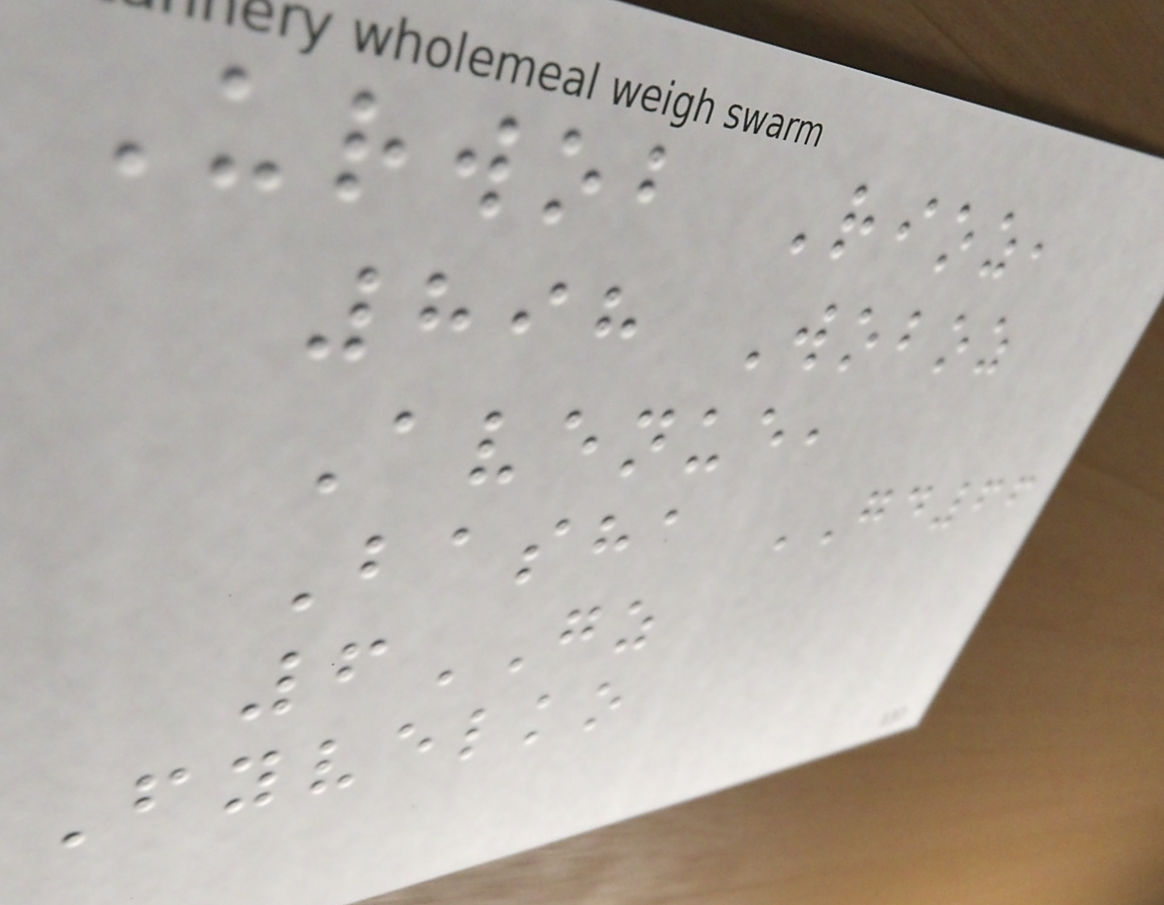Urwob Rioz,
898 Woboz
Avenue,
Basha GD66
6GZ
Fyvelko
